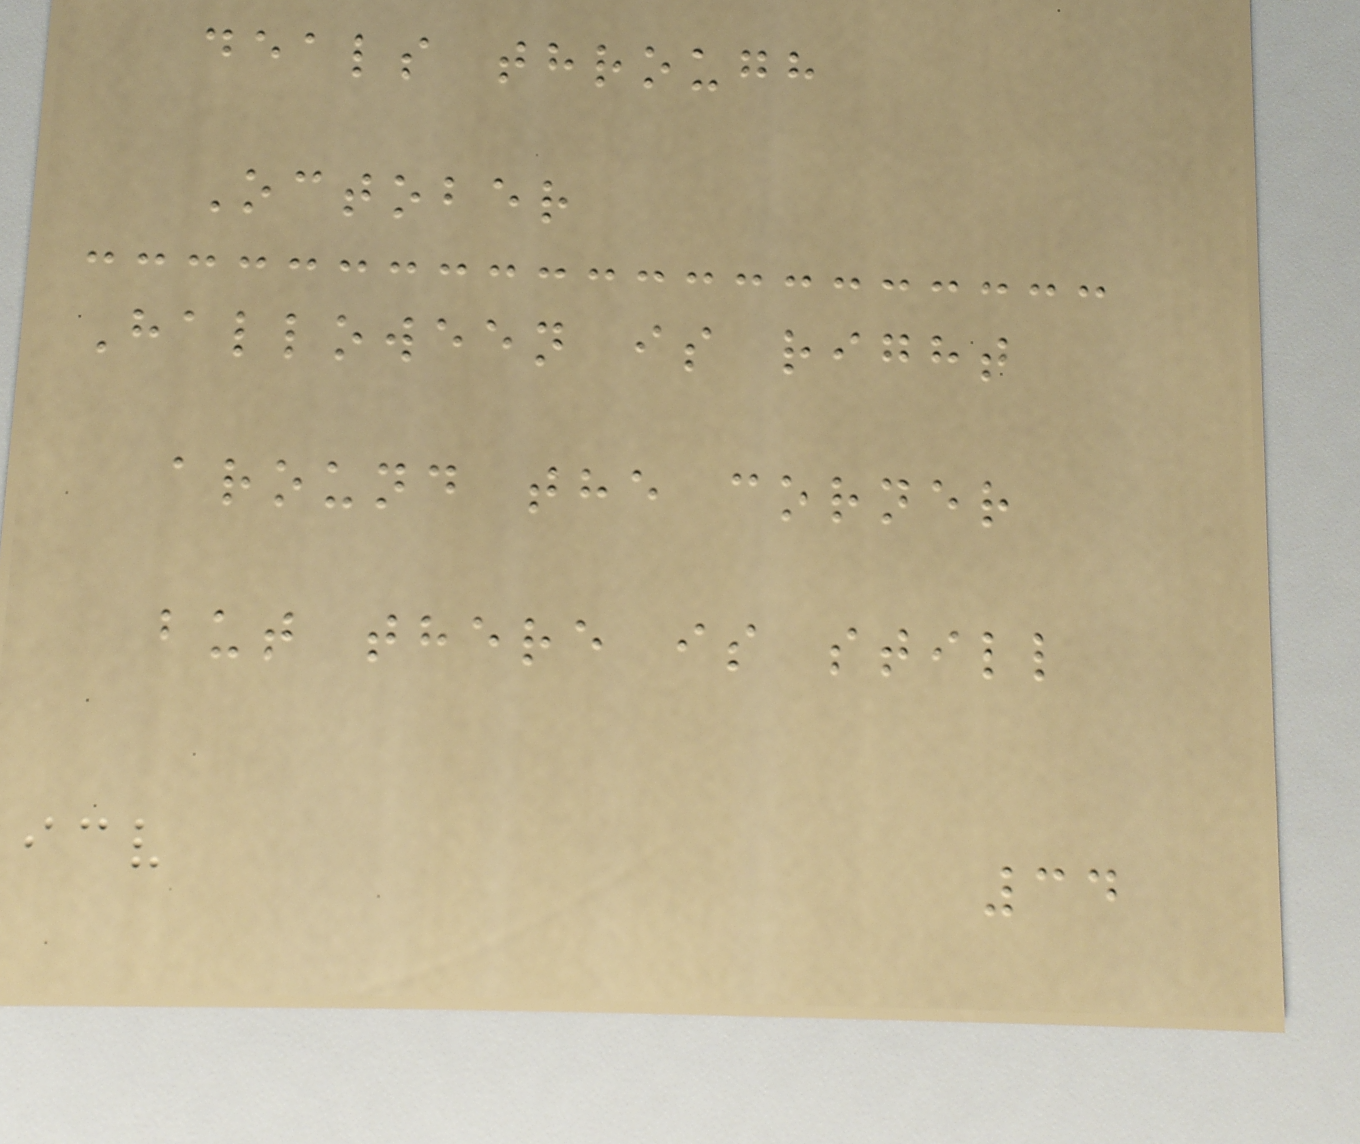deals through
October
Halloween is right
around the corner
but there is still
34
